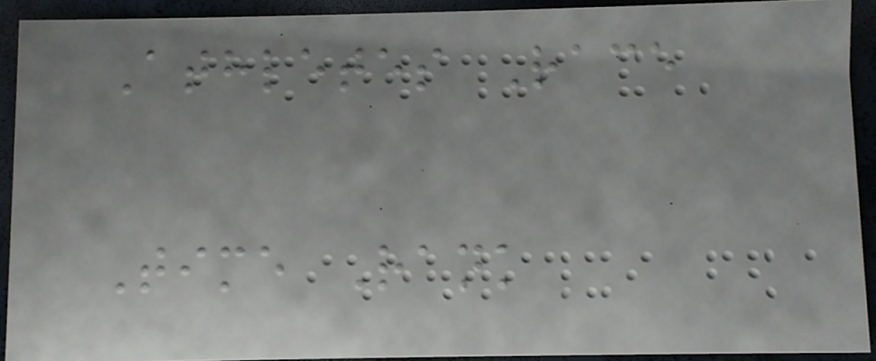Athletes Race
Time Rank
